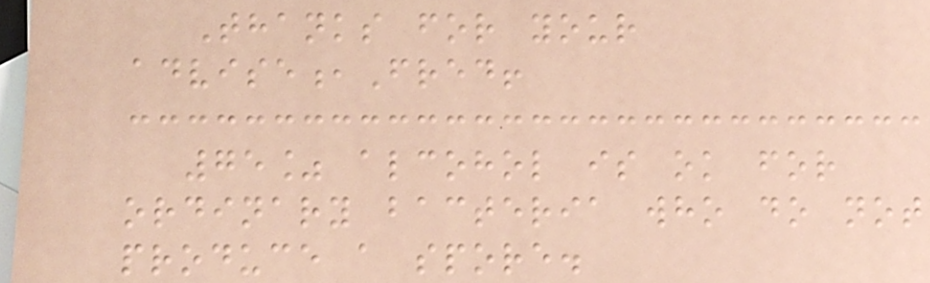Thanks for your
advise,Fred!
75% alcohol is ok for
ordinary bacteria who do not
produce a spore.
